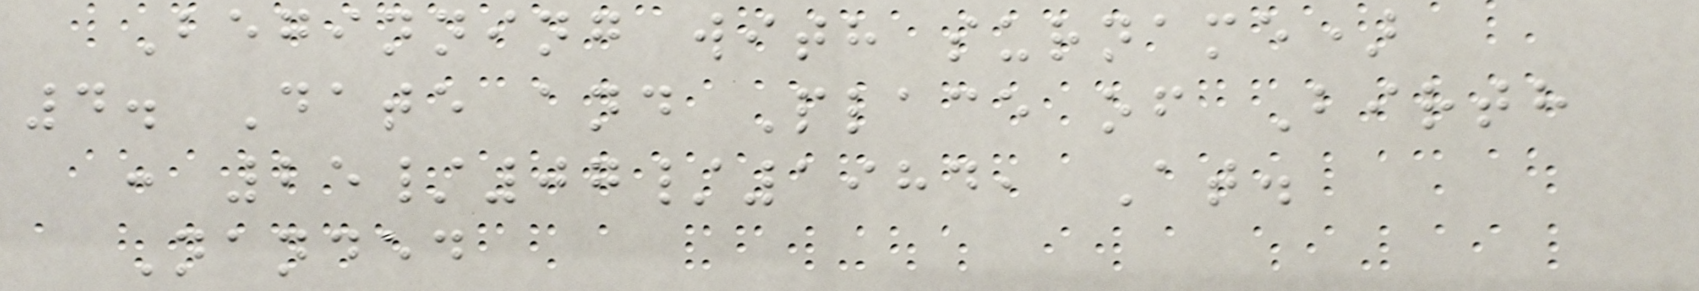Beginning with surname)
4. Date and Place of Birth
: 25/07/1984, At.
Nanded
